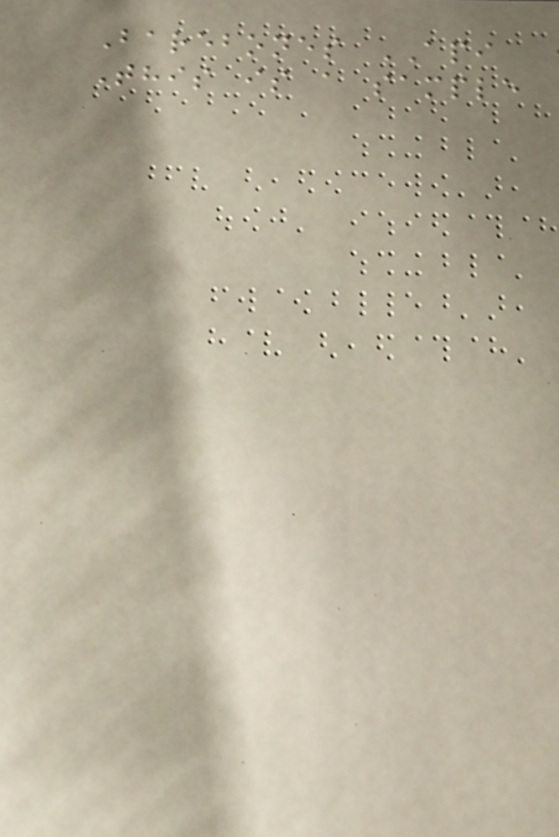Barebones API
This is a sample
